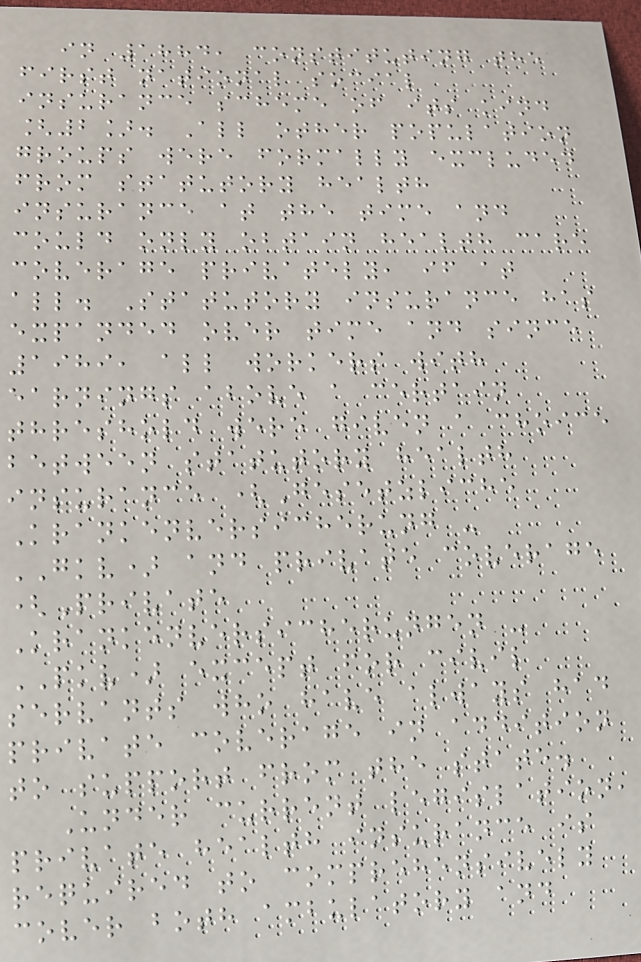in 1884, constituting the
first national social
insurance scheme of its kind
[2]. All other population
groups were formally excluded
from statutory health
insurance at the time and
could only obtain health care
coverage privately, if at
all. Statutory insurance has
expanded over time and since
1989, all workers with
earnings above a certain
threshold were given a choice
between statutory health
insurance (Gesetzliche
Krankenversicherung -
GKV) and private coverage
(Private
Krankenversicherungen -
PKV) except for civil
servants who have always had
private coverage in addition
to support from the state.
Under current legislation,
private health insurance is
required to comprehensively
cover both ambulatory and
